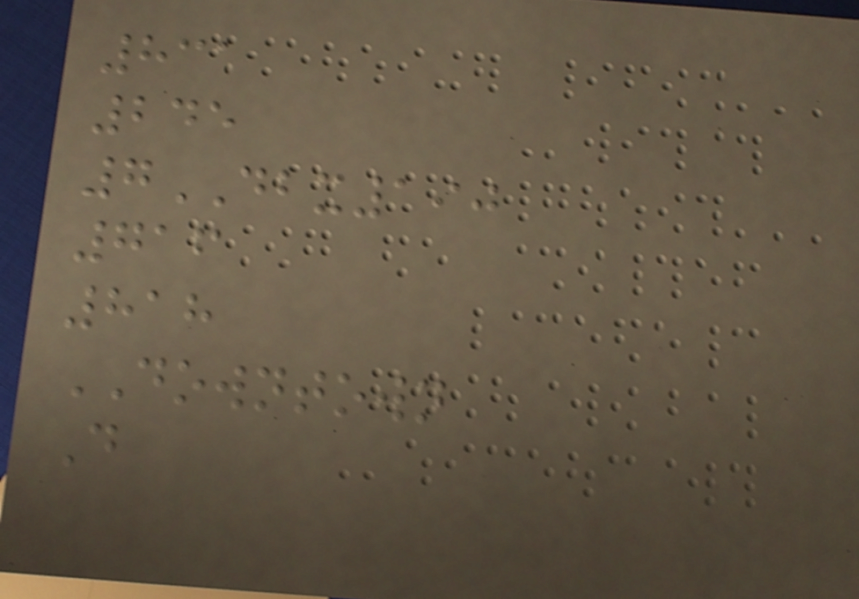831
245
7DBX190
716
818
DOWNTOWN
D
